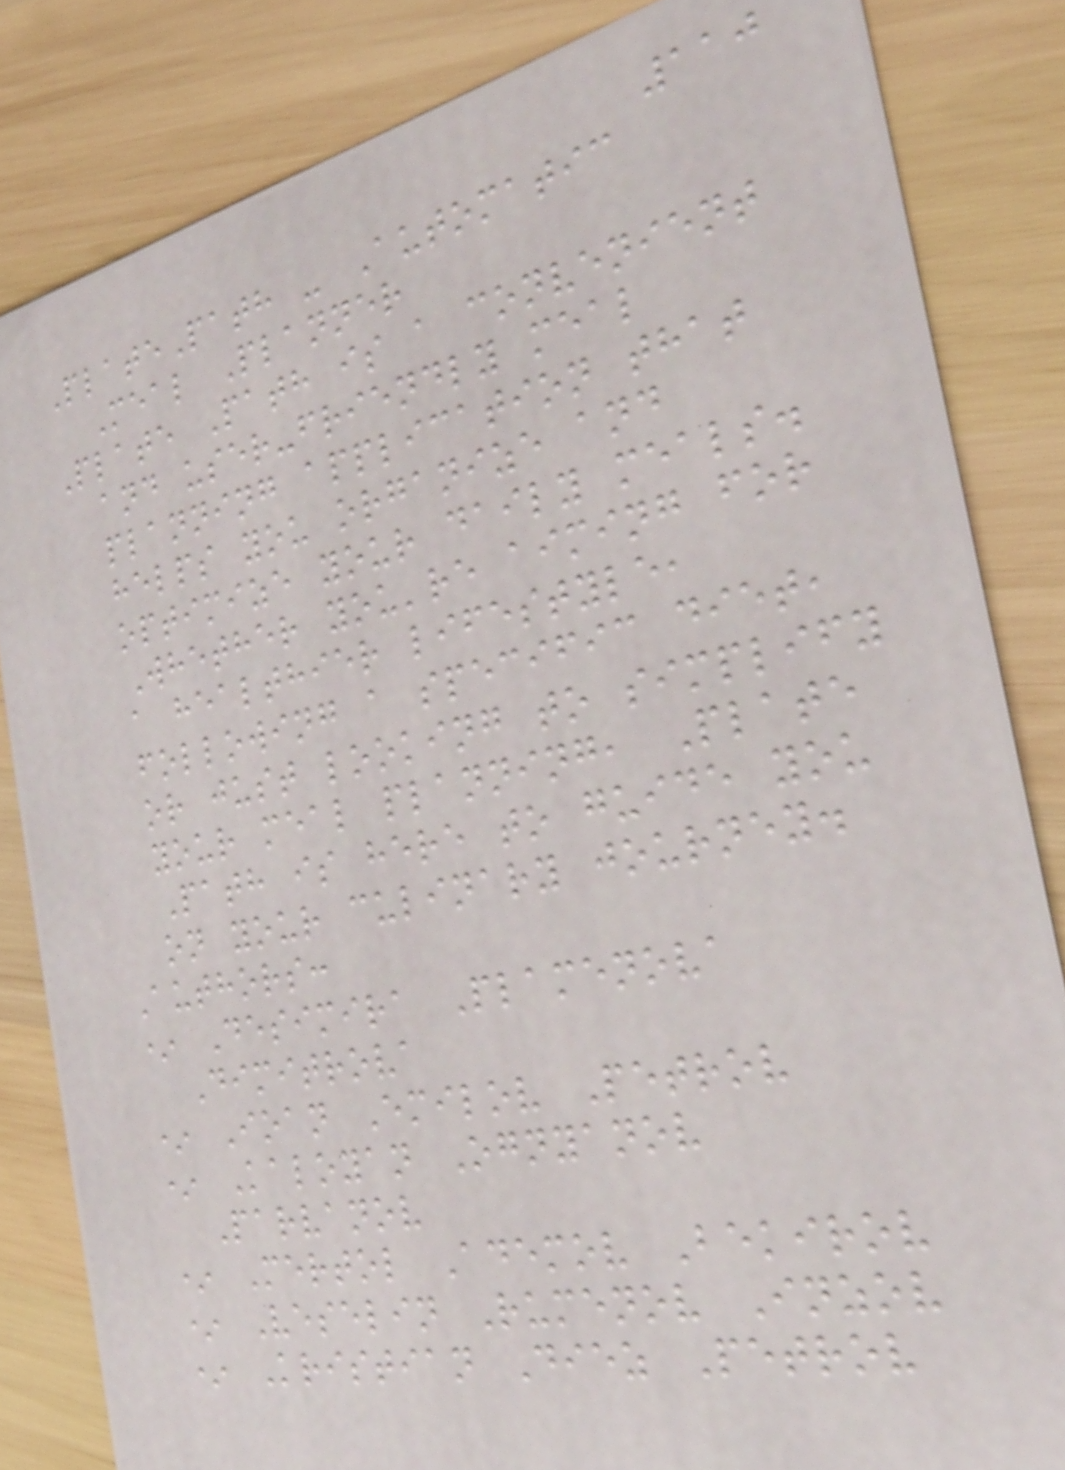110
PlatePath - Automatic
Meal Planner
Plate Path is a convenient
and user-friendly meal
planning application that
helps you organize and
optimize your daily meals.
Whether you're aiming for
a healthier lifestyle,
following a specific diet,
or just looking to simplify
your meal planning, Plate
Path is here to guide you
on your culinary journey.
Authors:
* Desimira Plamenova
Dimitrova
* Ioan Emilov Petrov
* Kaloyan Ognyanov
Parvanov
* Mertol Ademov Bekirov
* Veselin Rumenov Inzov
* Kristian Diez Petrov
